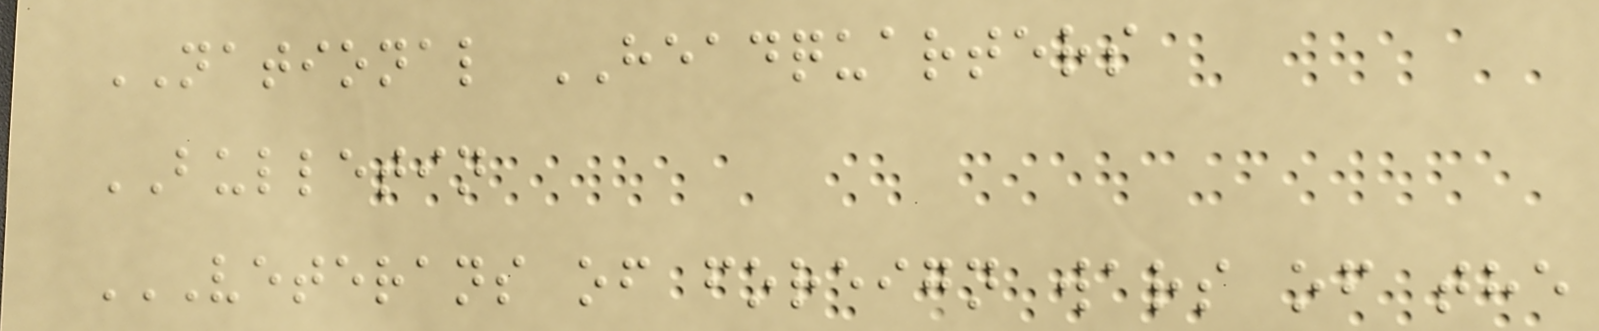NATIONAL HEADQUARTERS
BULLETIN
VETERANS OF FOREIGN WARS OF THE
